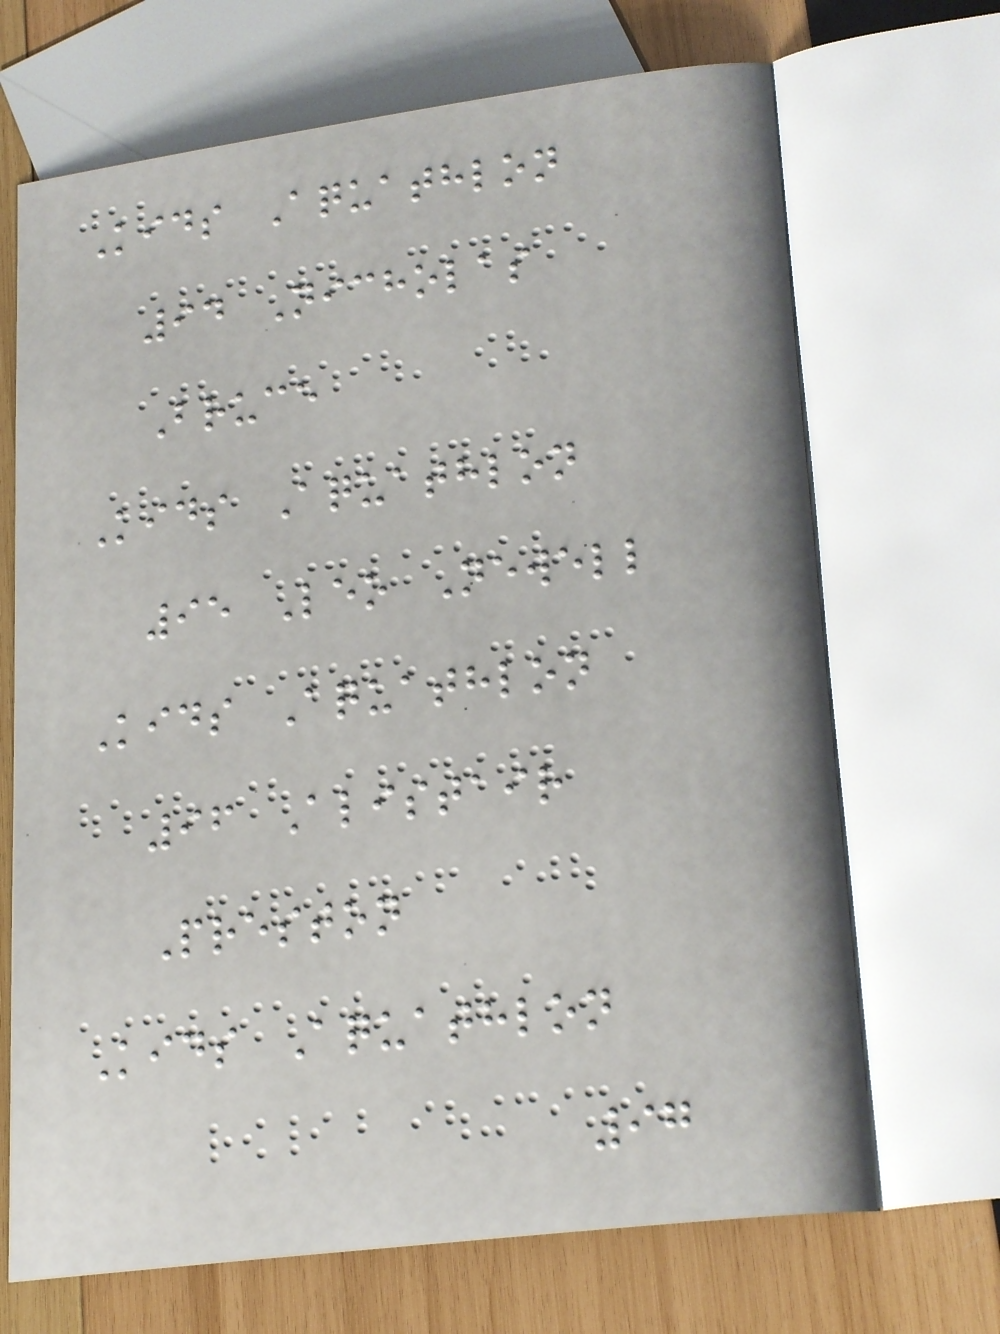Kids Aquathlon
94 Nicholas
Bruce
Kids Aquathlon
95 Leo Newell
Kids Aquathlon
96 Alistair
Preston
Kids Aquathlon
97
